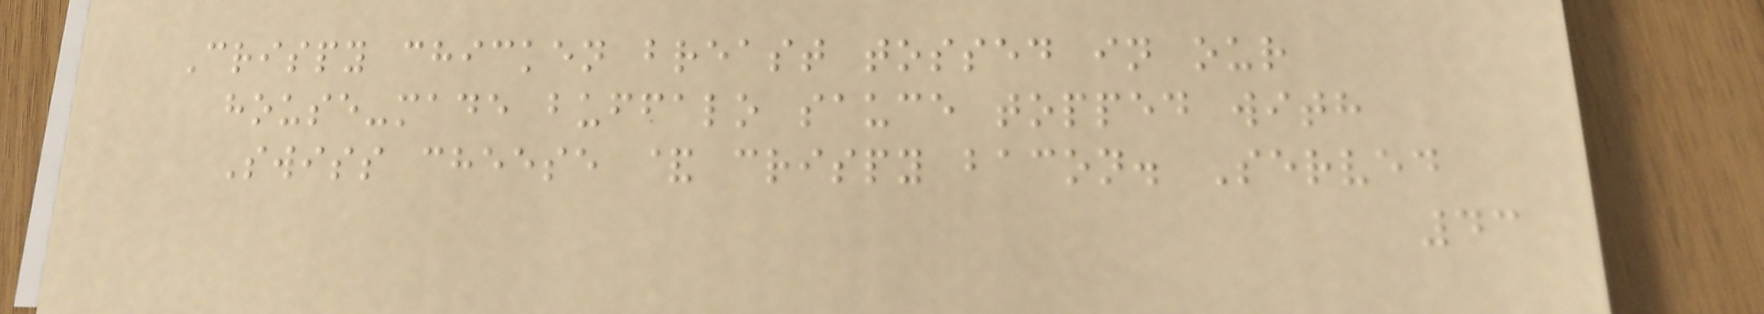Crispy chicken breast tossed in our
house-made buffalo sauce topped with
Swiss cheese & crispy bacon. Served
43
